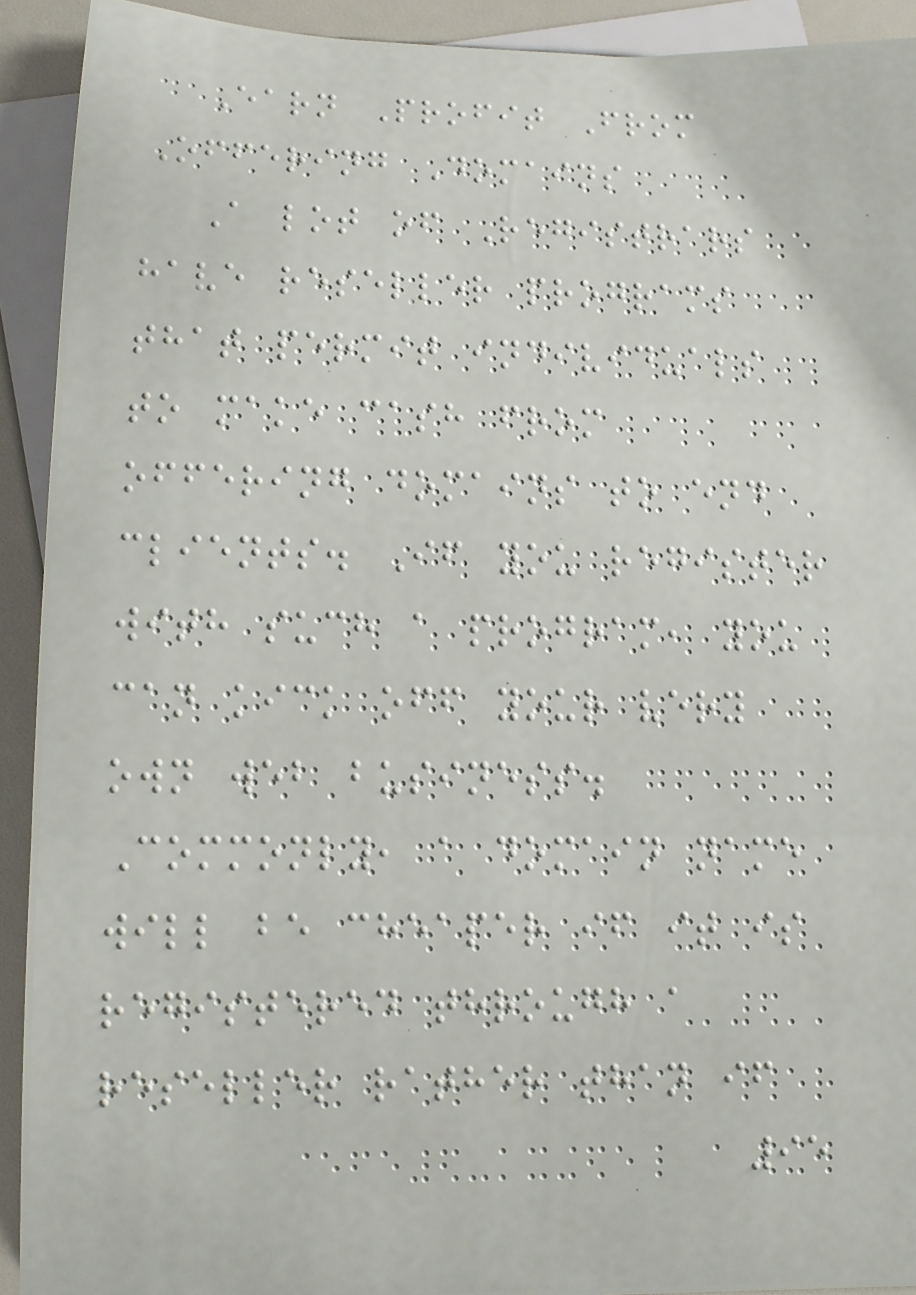Earn Profit From
Offering Domains
A lot of Registrars
have reseller programs
that permit individuals
to make cash from
offering domains to end
clients. If you register
with such a program, you
can kick off your very
own web business.
Commonly, a domain name
will be cheaper if it is
registered through a
reseller rather than if
95
